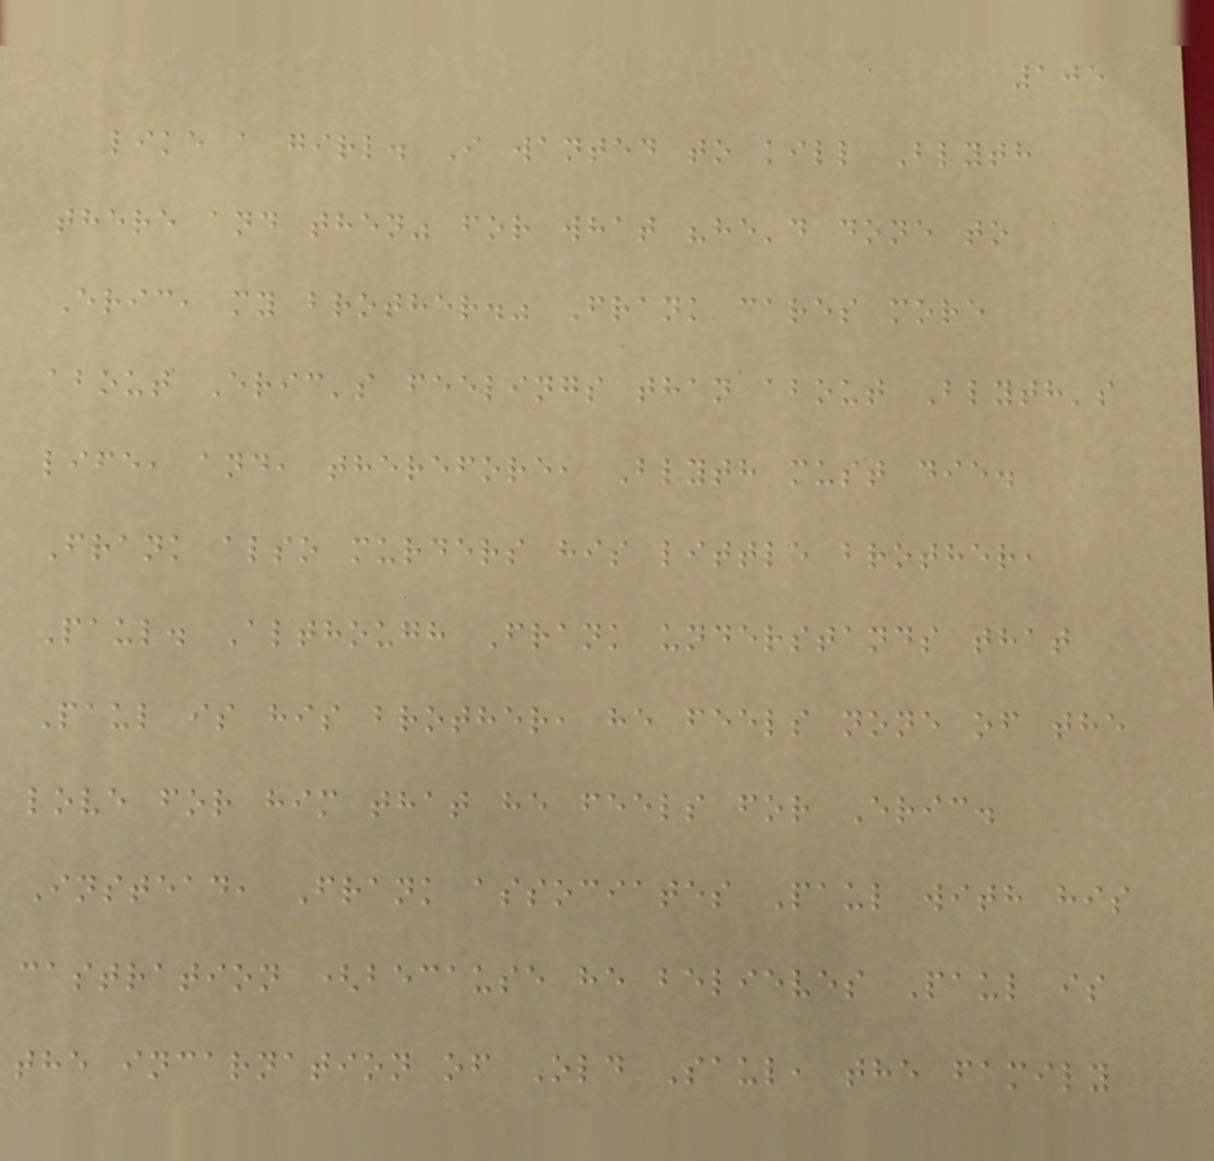105
like a girl. I wanted to kill Blyth
there and then" for what "he'd done to
Eric, my brother." Frank cares more
about Eric's feelings than about Blyth's
life, and, therefore, Blyth must die.
Frank also murders his little brother,
Paul. Although Frank understands that
Paul is his brother, he feels none of the
love for him that he feels for Eric.
Instead, Frank associates Paul with his
castration (because he believes Paul is
the incarnation of Old Saul, the family
